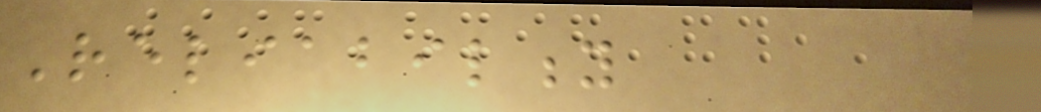Reliability
